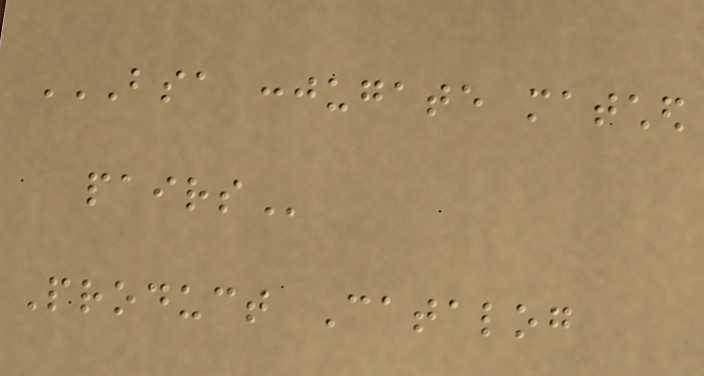BSA CONJUGATE MATCHED
PAIRS
Product Catalog
